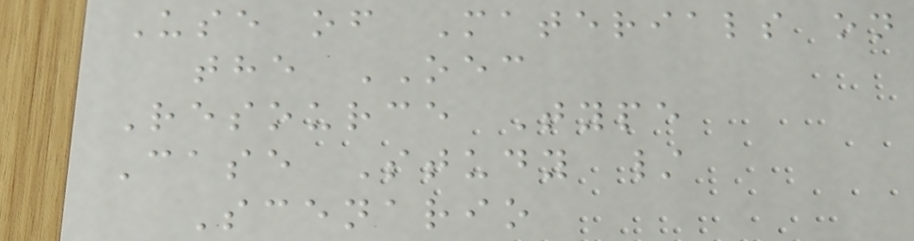Use of Materials on
the OEC
Resource Type
Case Study /
Scenario
